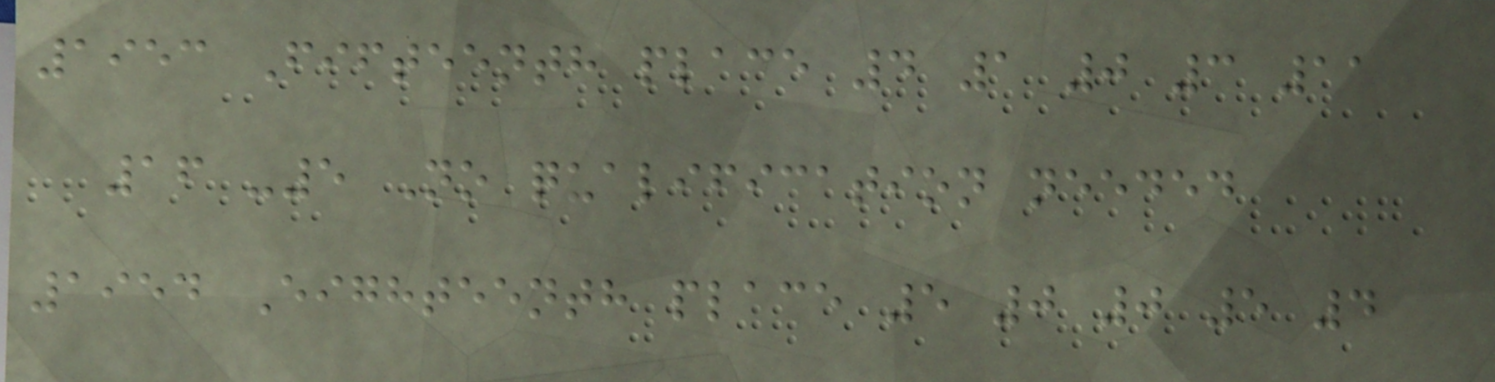1953 Fifteenth place 4 1 0 3 11
16 -5 No qualification needed
1954 Eighteenth place 5 0 0 5 4
